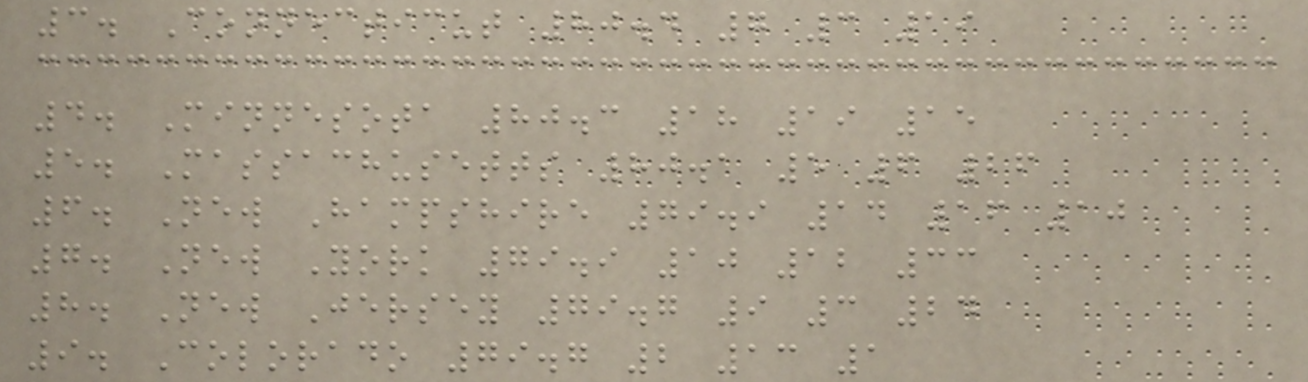3. Connecticut 80.4 7 3 19
4. Minnesota 80.3 18 19 15
5. Massachusetts 80.1 5 6 26
6. New Hampshire 79.9 14 16 10
7. New York 79.9 10 12 33
8. New Jersey 79.7 9 3 24
9. Colorado 79.7 2 13 1
